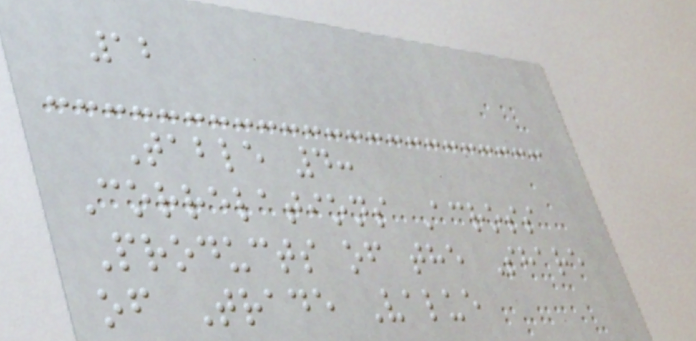12
Table 4:
Correlations Across
Products of the Share
of Trade Value
